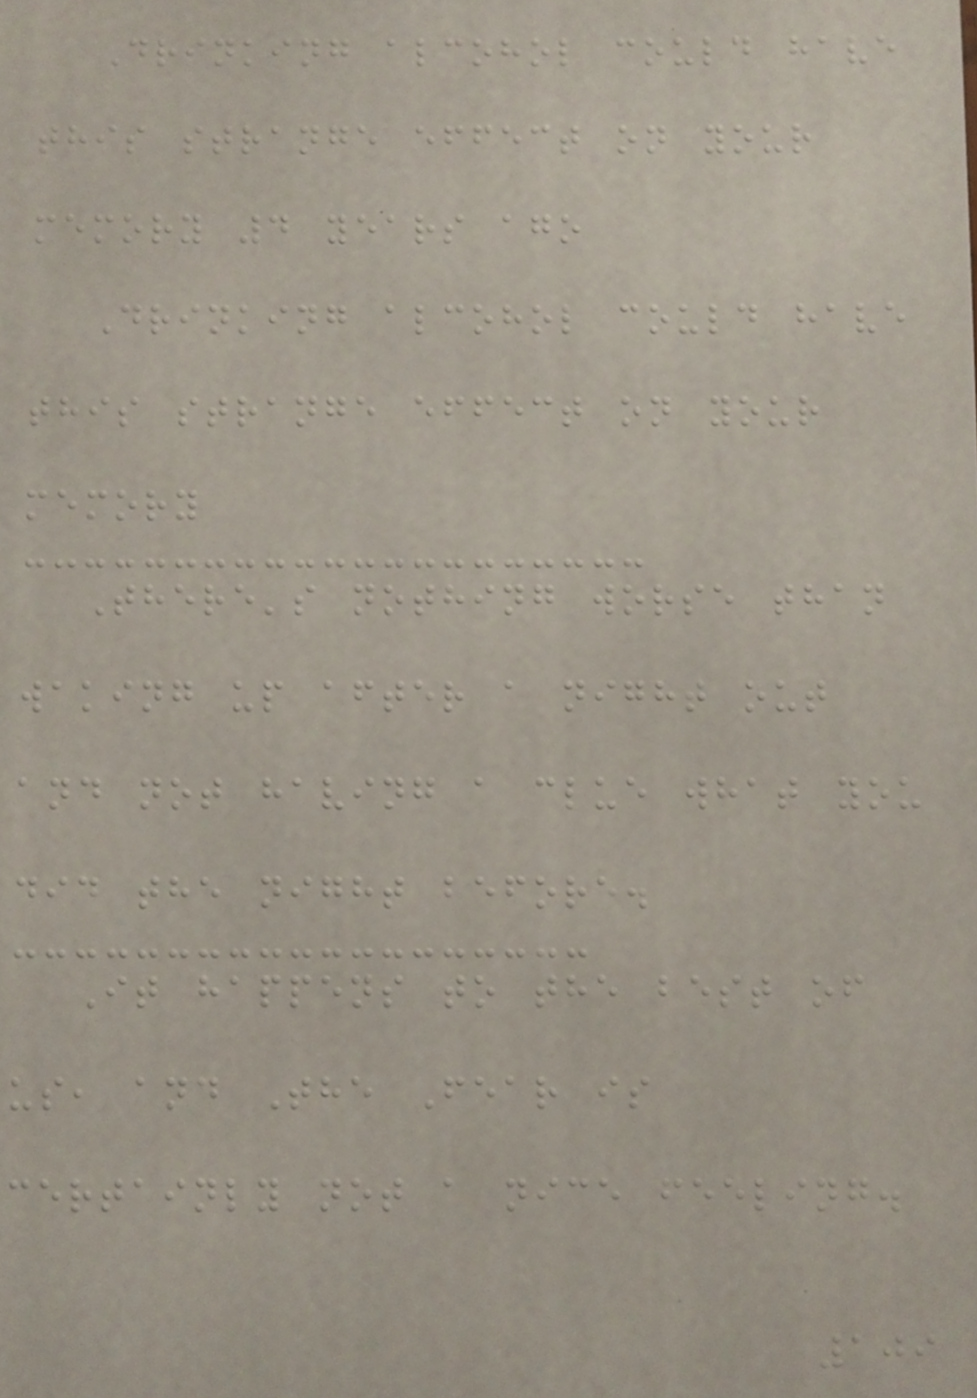Drinking alcohol could have
this strange effect on your
memory 4 years ago
Drinking alcohol could have
this strange effect on your
memory
There's nothing worse than
waking up after a night out
and not having a clue what you
did the night before.
It happens to the best of
us, and The Fear is
certainly not a nice feeling.
109
